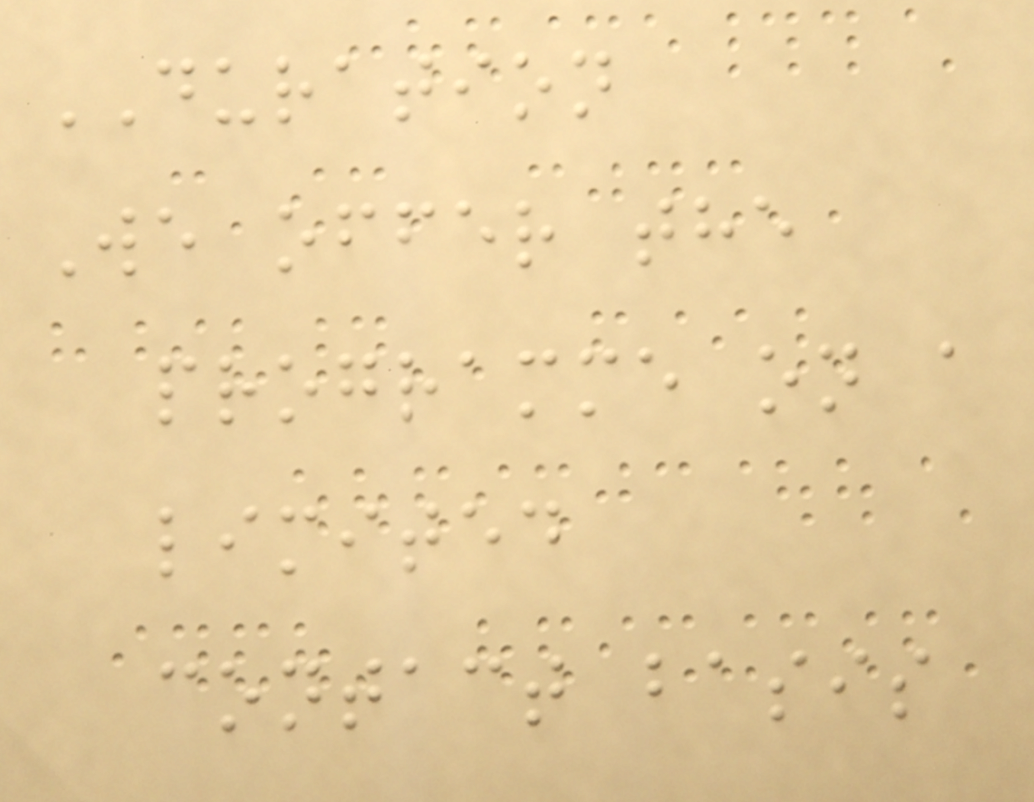DURATION
We offer the
programme on a
limited
contact basis
